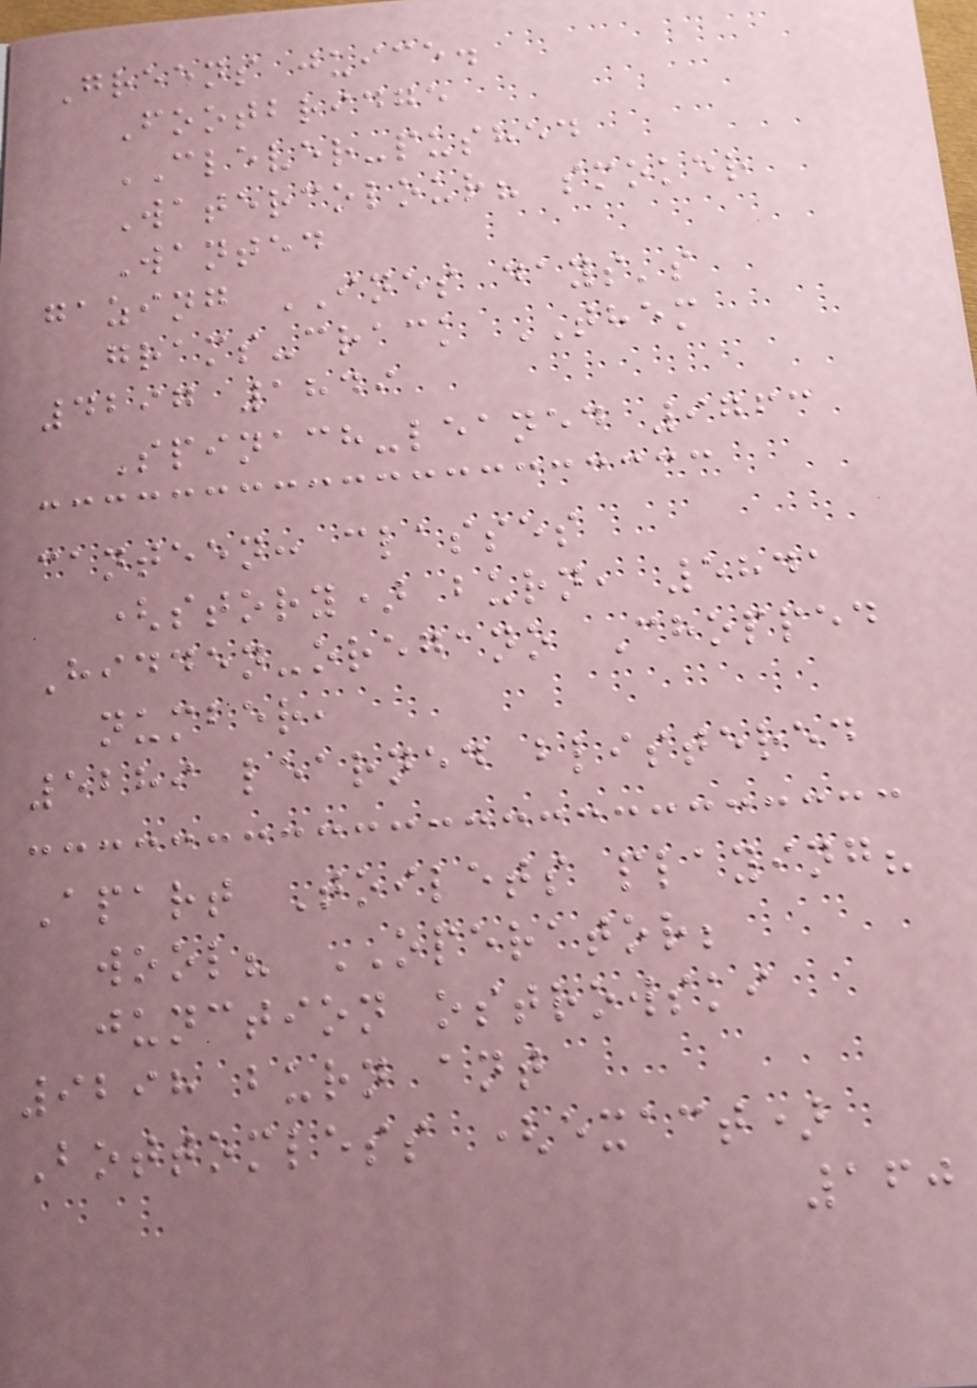Greens juice.
Footbridge
CLEVER-pushed
Watercolour? smoker
Wanted
gazing INES days's
grams-crack THEM
4297 1849
Spinach-leaned 9763
canteen: classes
(story) burn, 5841
Hidden-oregano Chopped
number,
5289 learned blistered
Apart Toilets playing?
wool? OPERATOR;
junction ostrowski
9298 burn ant
Bottomless (exact)
160
